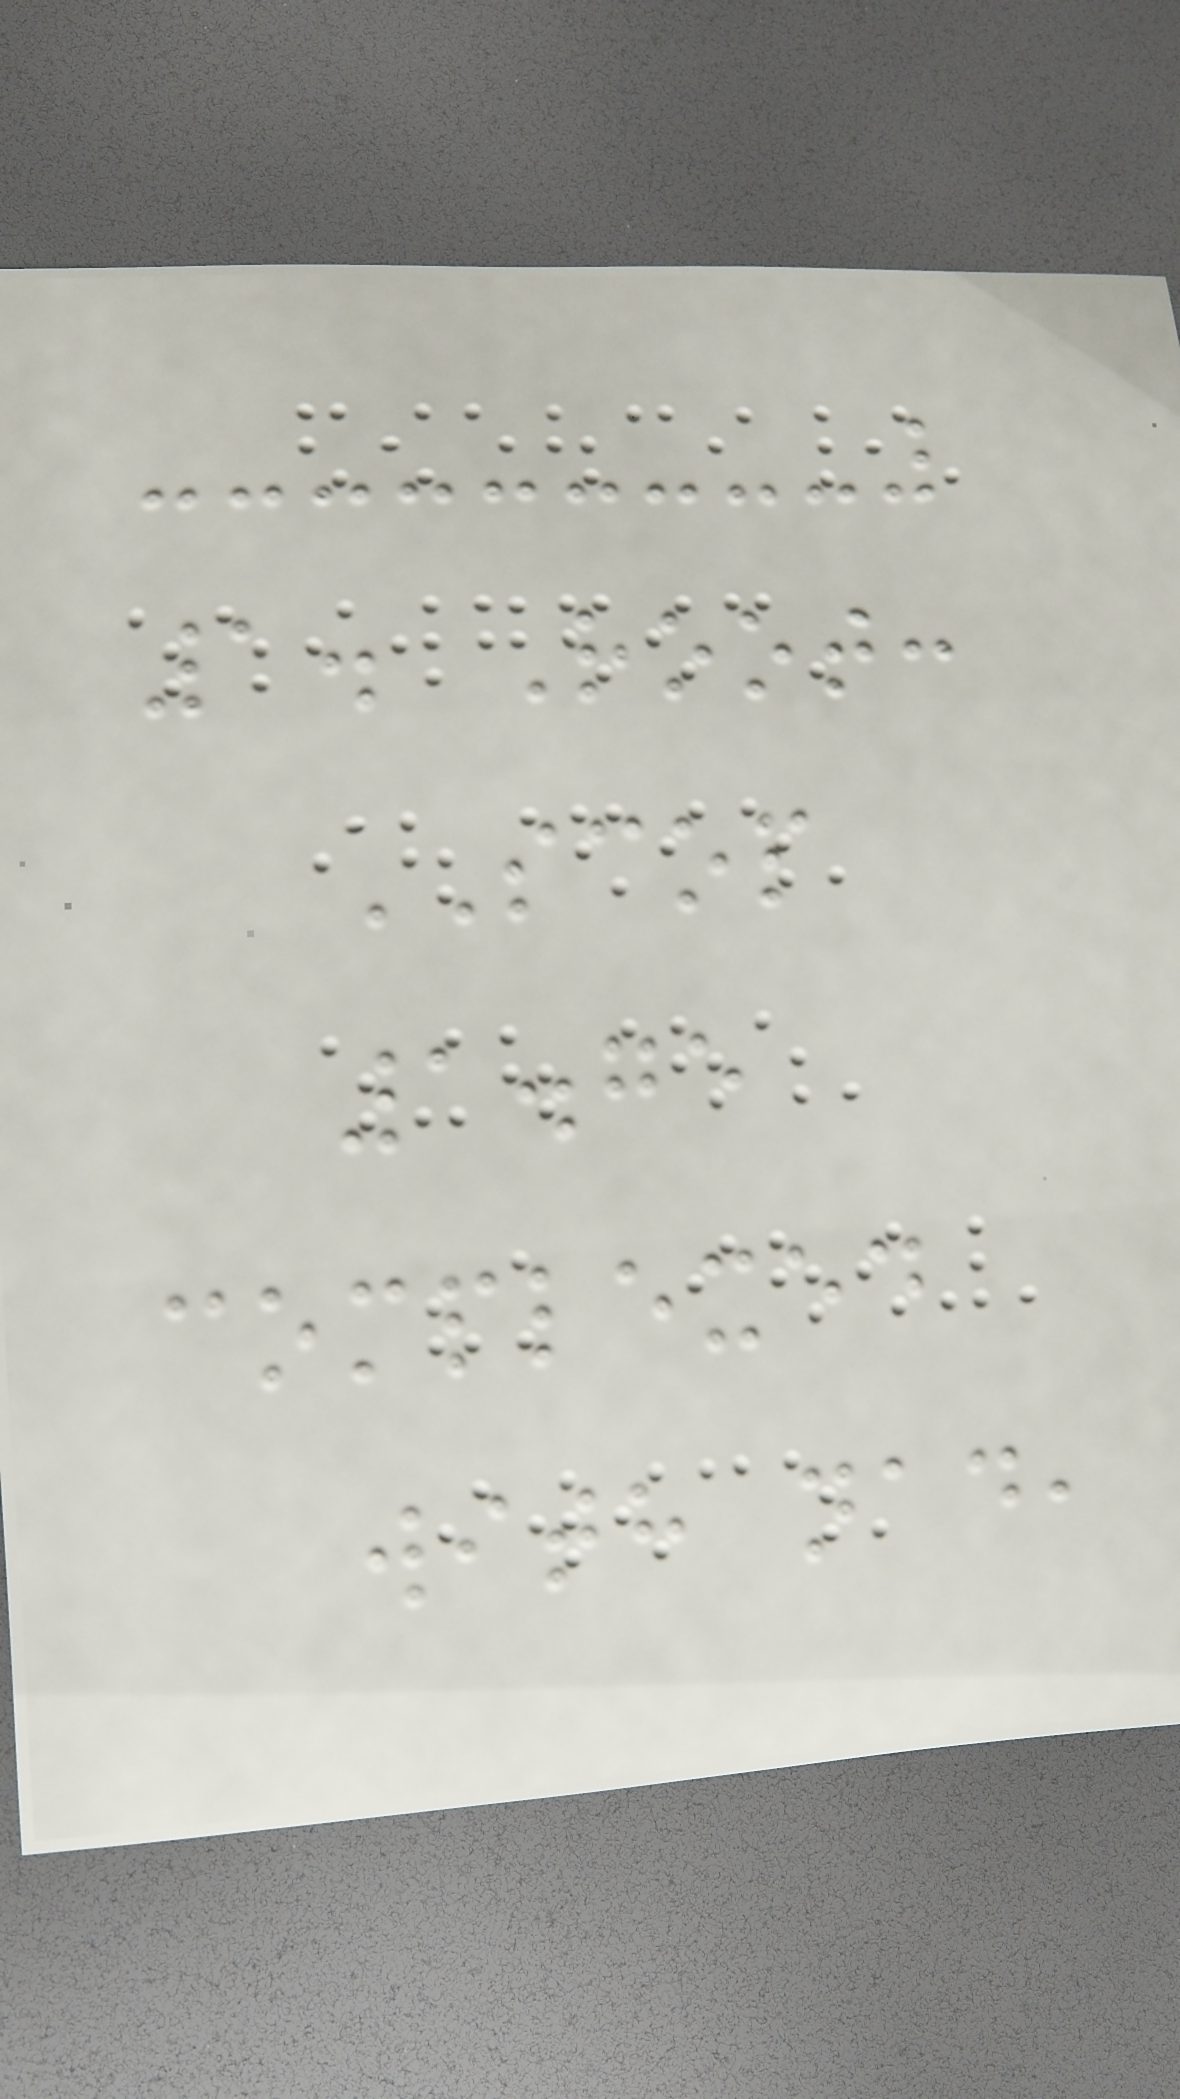1. Root:
SCOP
1.75
complexed
with nad,
